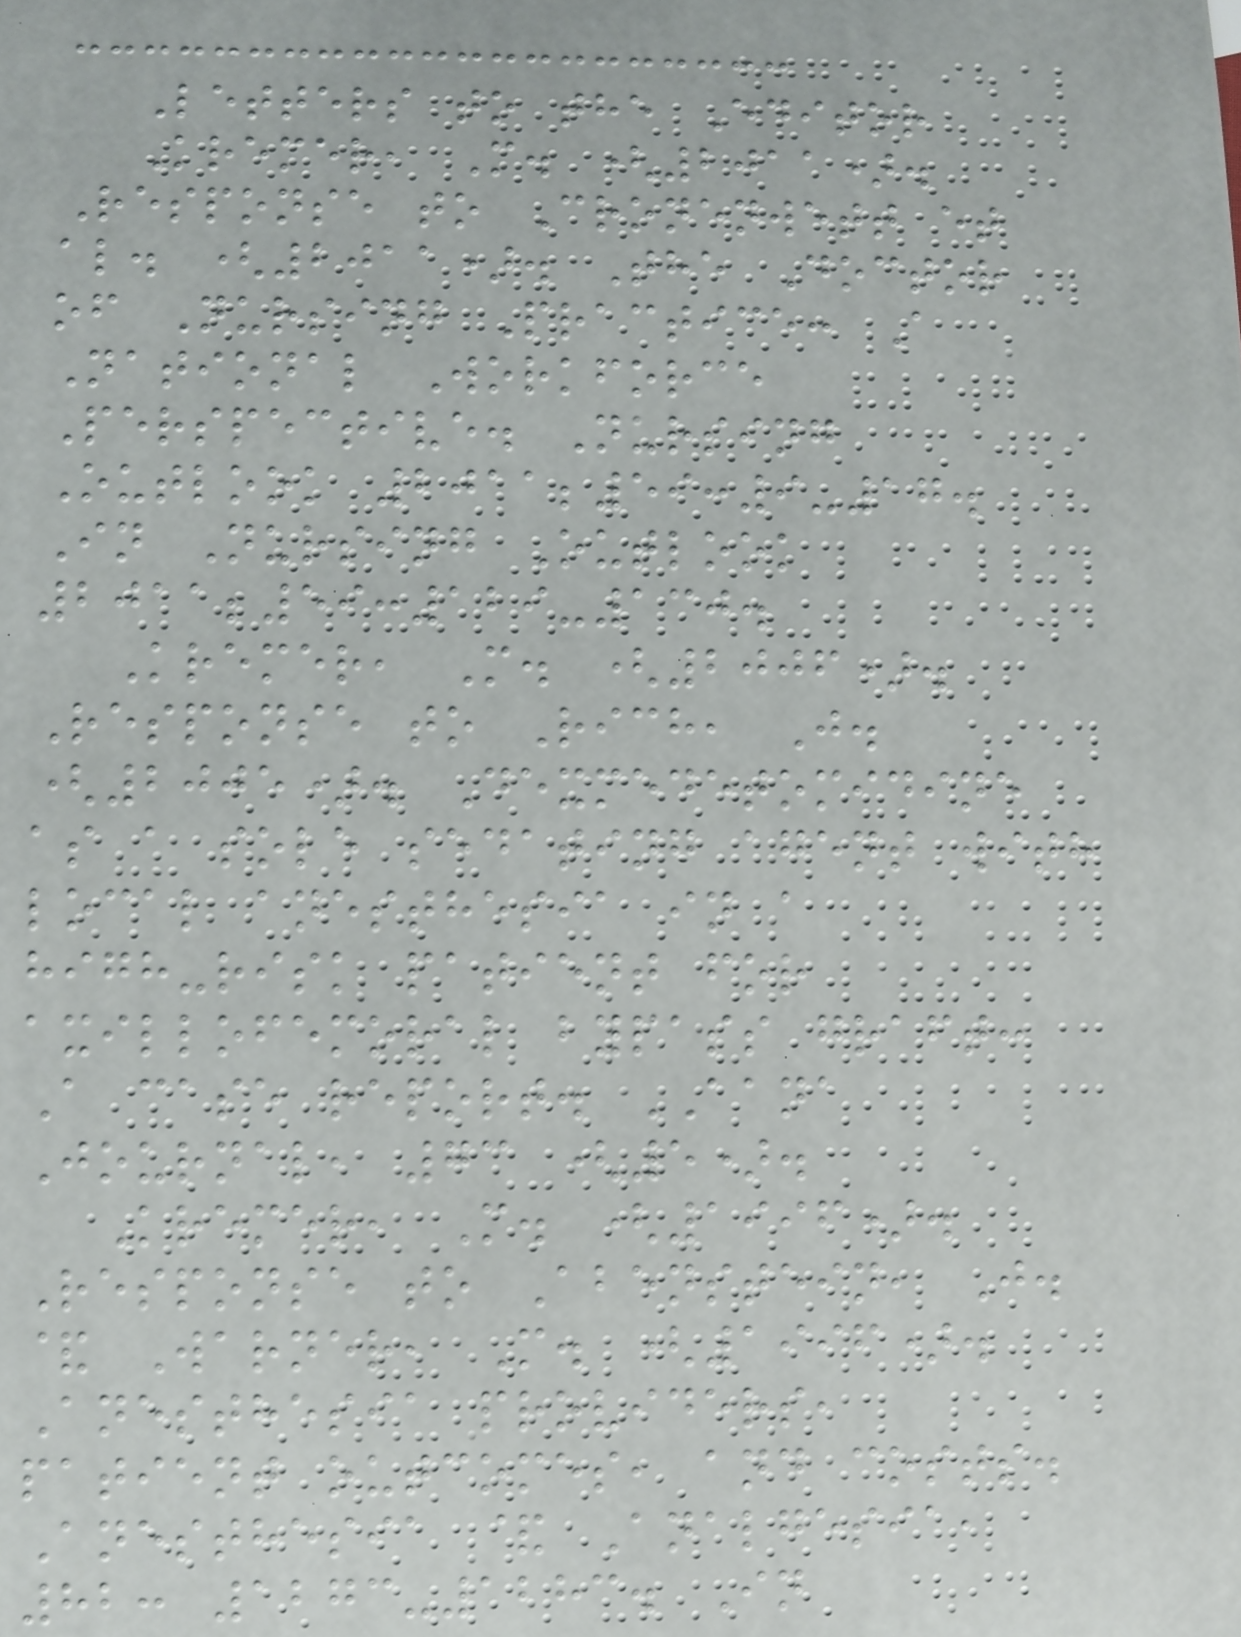Letters to the Editor
Kremer, M. (2011).
Response to Cronenwett et
al. (2011). The Doctor
of Nursing Practice: A
National Workforce
Perspective. Nursing
Outlook 2011;59:9-17.
In Nursing Outlook
2011;59:129-130.
Kremer, M. (2006).
Response to Rich, J.
(2005). Dexmedetomidine
as a sole sedating agent with
local anesthesia in a
high-risk patient for
axillofemoral bypass graft:
A case report. AANA
Journal, 73 (5).
Kremer, M. (1996).
Response to Abenstein, J.
& Warner, M. (1996).
Anesthesia providers,
patient outcomes, and costs.
Anesthesia & Analgesia,
82: 1273-1283. In
